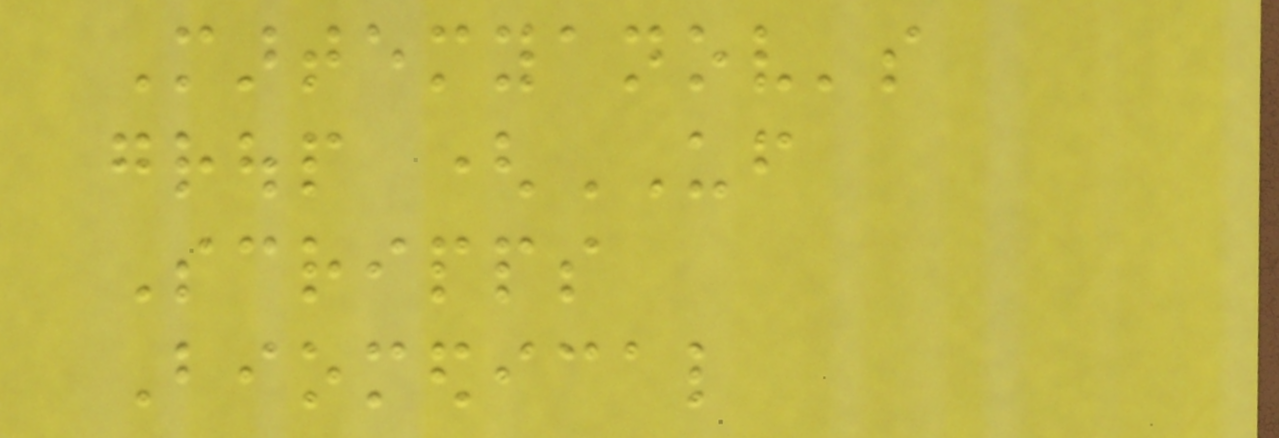Martemyanov's
group (UF
Scripps
Biomedical
